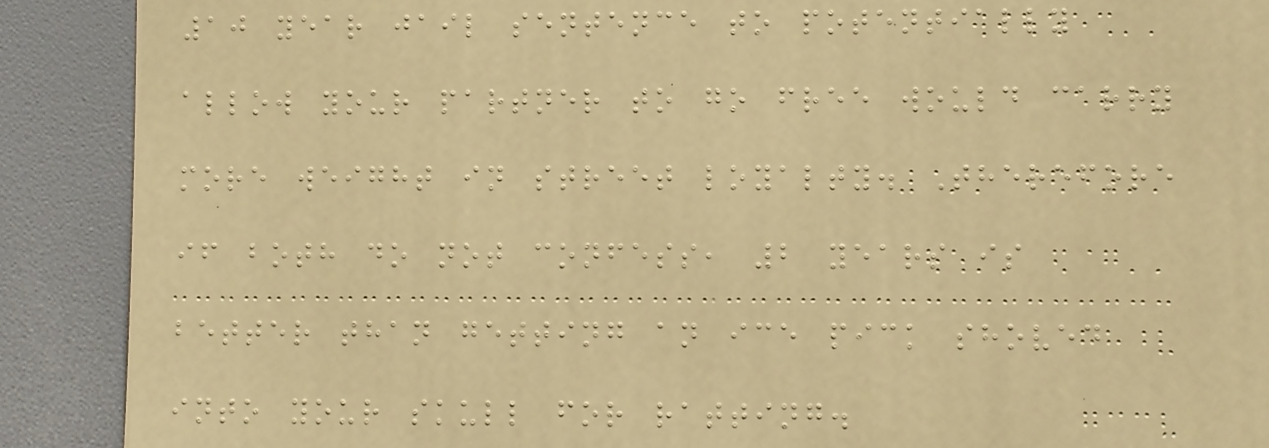10 year jail sentence to potentially
allow your partner to go free would carry
more weight in street loyalty. Therefore
if both do not confess, 2 years is
better than getting an ice pick shoved
into your skull for ratting.
